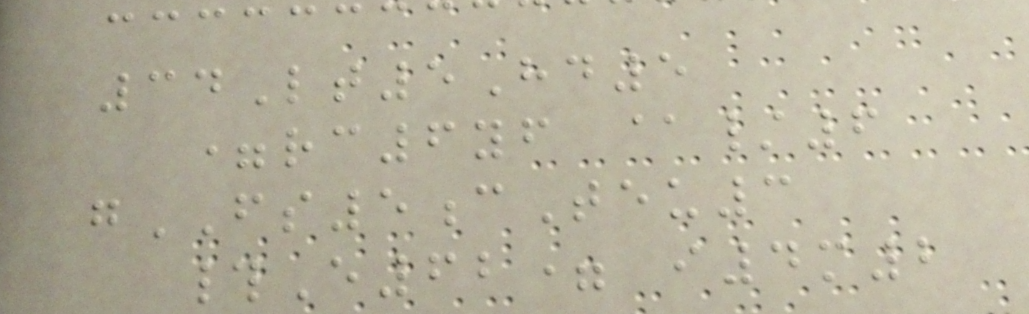34Lt5Hd5
=rc6yf @/6
gFS5cTeu3
#E62= i4m2
